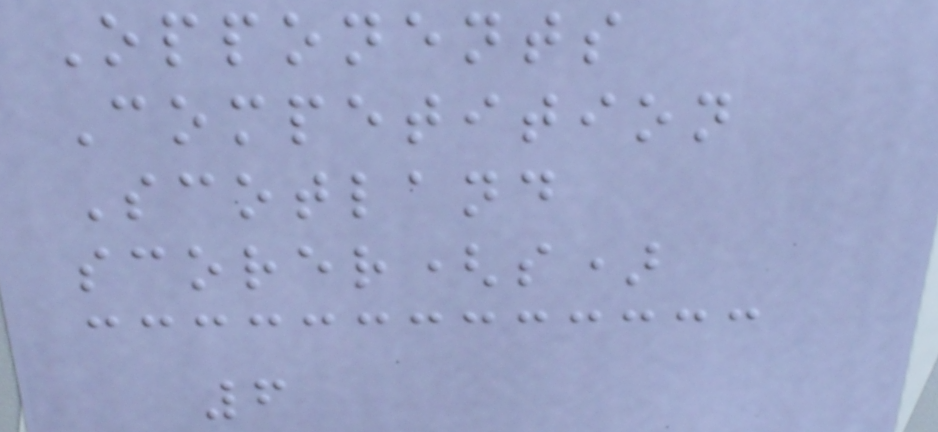Opponents
Competition
Scotland
scorer(s)
6
